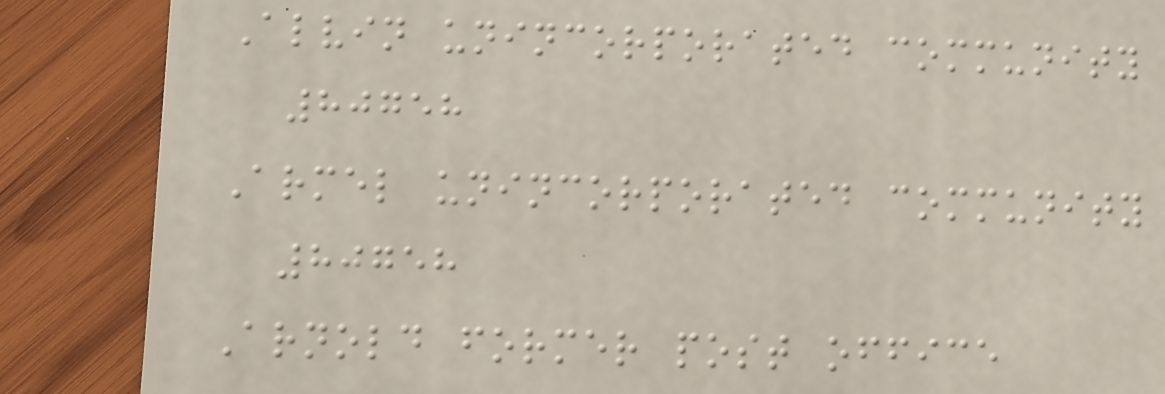Alvin unincorporated community
80758
Armel unincorporated community
80758
Arnold former post office
